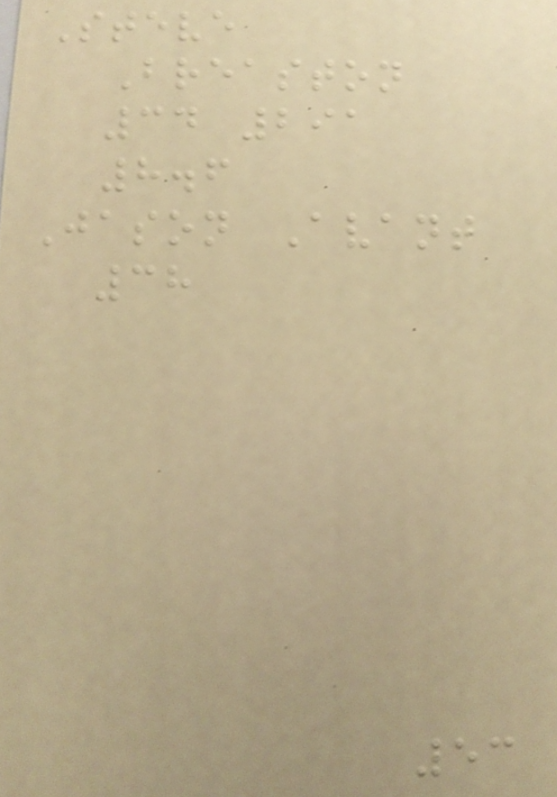Steve
Breaston
34 291
8.6
Jason Avant
38
53
